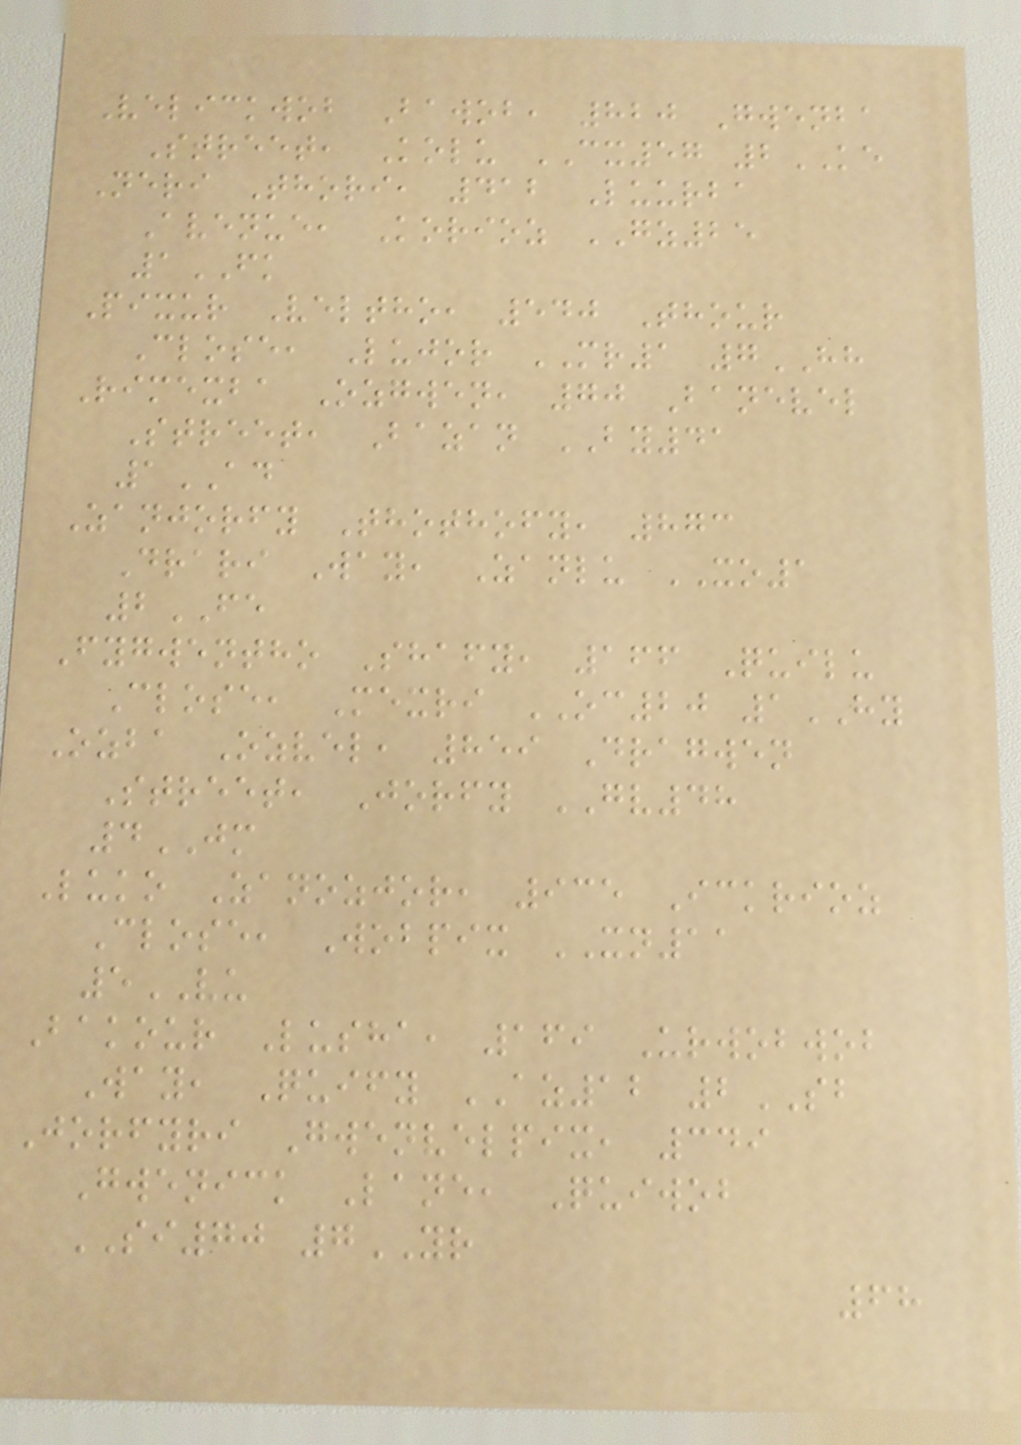Velickwob Bawob, 820 Gwenba
Street, Kolu CX57 2KE
Neri Thori, 412 Luurba
Avenue, Korioz GZ25
1FK
Pixur Veltho, 540 Thour
Close, Lujor MR1 7HH
Rimexba Ozgwen, 70 Banevel
Street, Bazan BY41
1AD
Zanjorfy Thothofy, 873
Drari Way, Zanlu XO1
2FE
Fygwentho Shafy, 166 Quilu
Close, Mexri OC20 1HY
Ozba Ozvel, 859 Dragwen
Street, Jorfy GV48
4JM
Luko Zanozjor, 935 Ickrioz
Close, Wobpix XN11
5VU
Bakour Lusha, 169 Urwobwob
Way, Quify AZ12 2SB
Jorfyri Gwenvelpix, 349
Gwenick Lane, Quiwob
SI70 7YR
68
